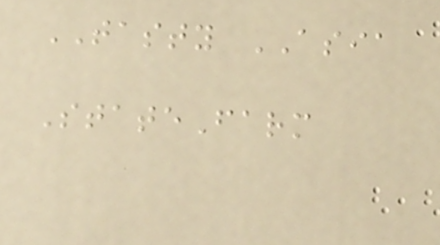TASTY ASIA
StateFarm
